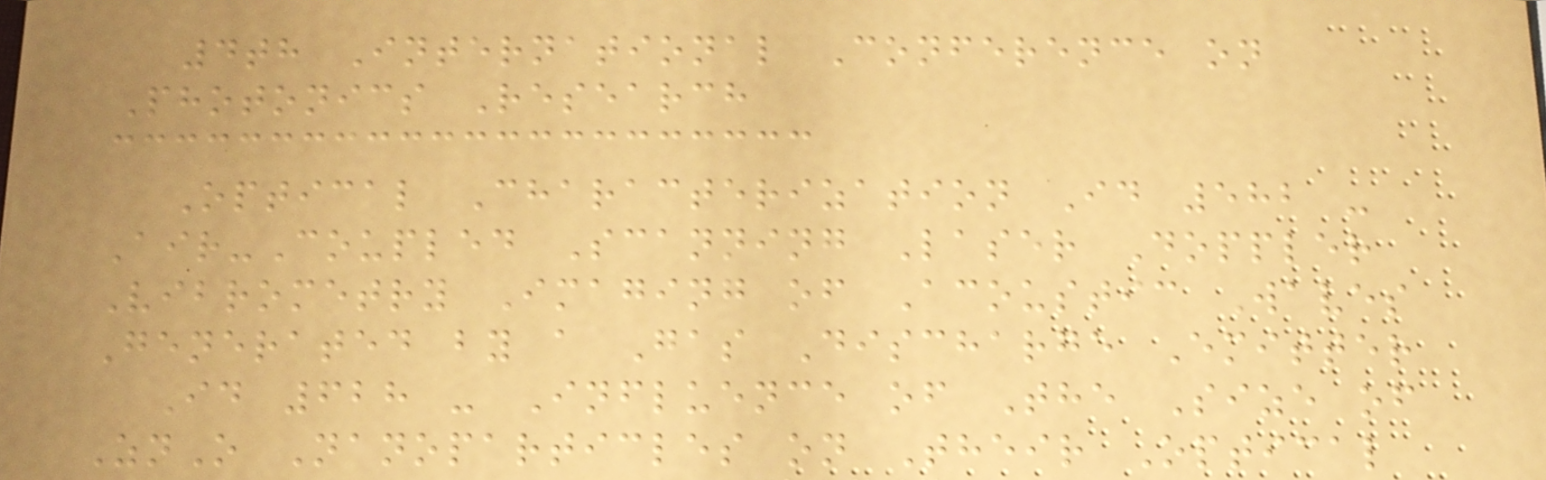4th International Conference on
Photonics Research
Optical Characterization Id 582 -
Air-Coupled Scanning Laser Doppler
Vibrometry Imaging of Acoustic Waves
Generated by a Gas Discharge Emitter
Id 628 - Influence of The Size of
ZnO Nanoparticles on Their Optical
